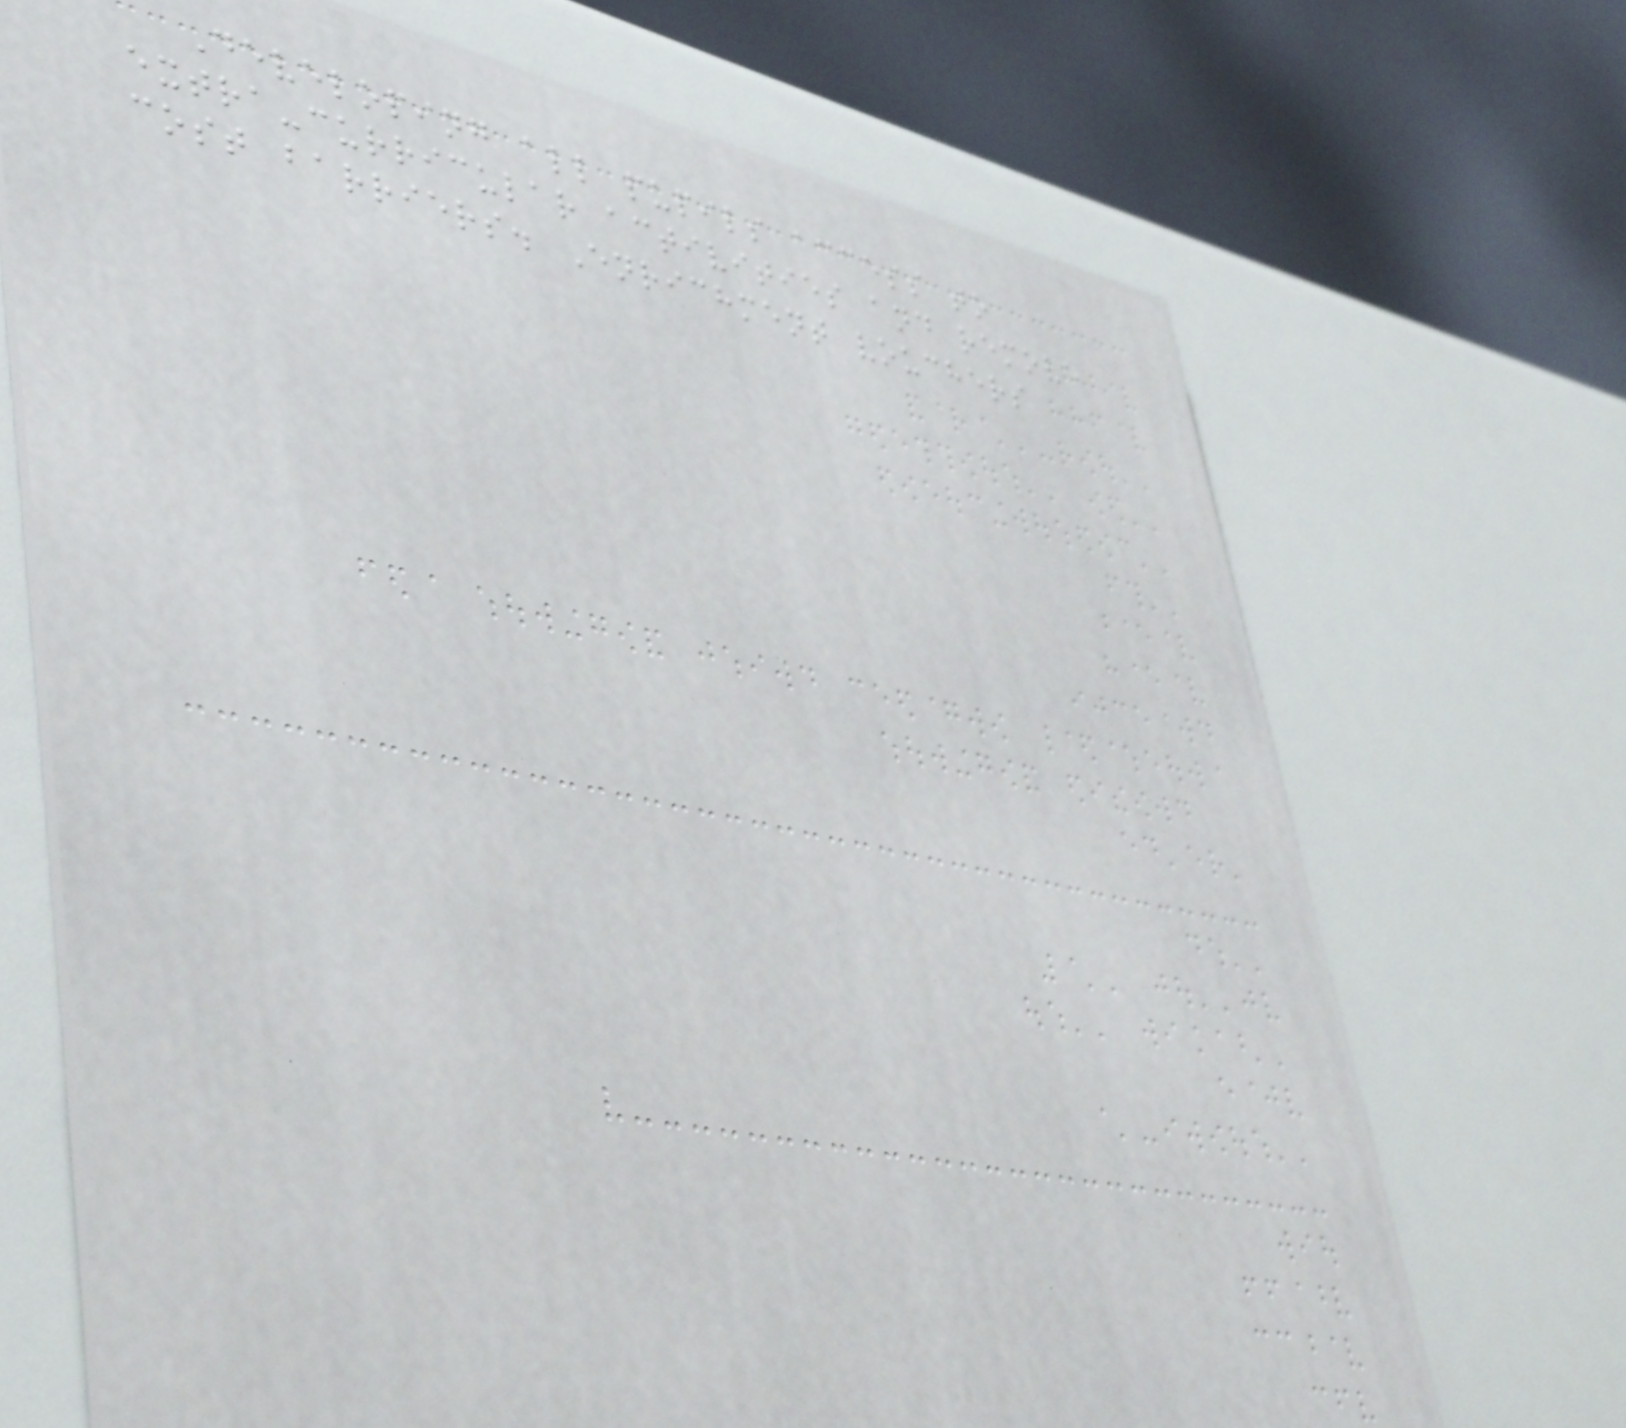Developing all pupils access to
extra-curricular activities and remove
cost barriers. Enrichment vouchers
